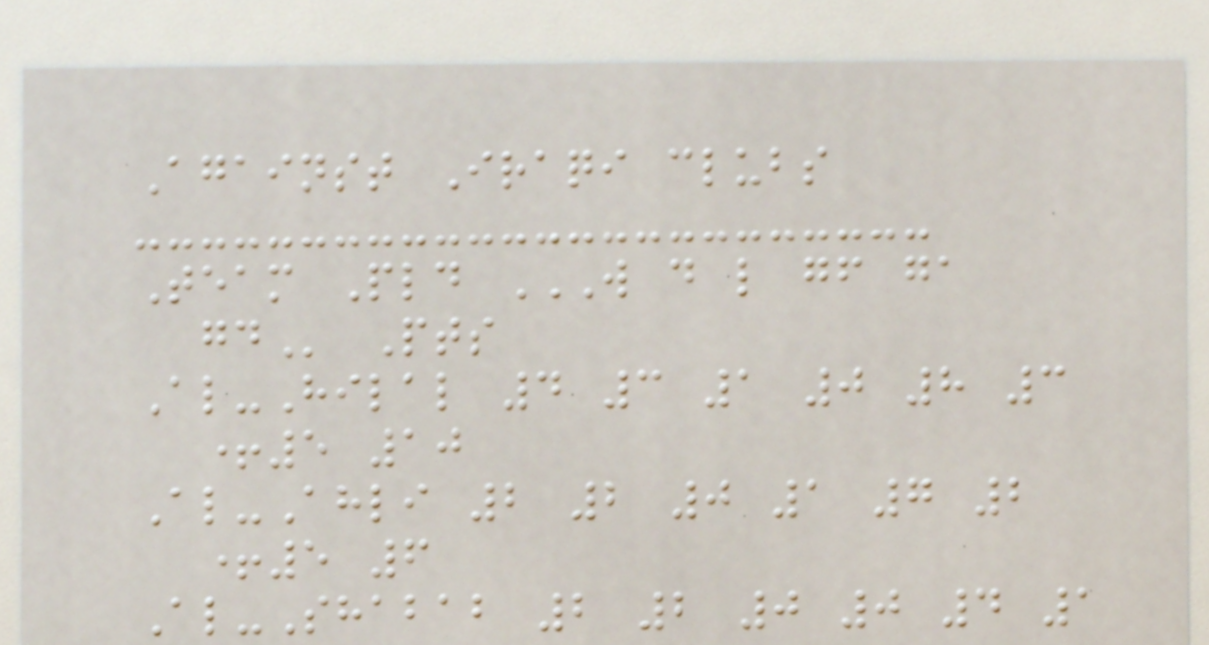Against Iraqi clubs
Team Pld W D L GF GA
GD Pts
Al-Hilal 4 3 1 0 8 3
+5 10
Al-Ahli 2 2 0 1 7 2
+5 6
Al-Shabab 2 2 0 0 4 1
